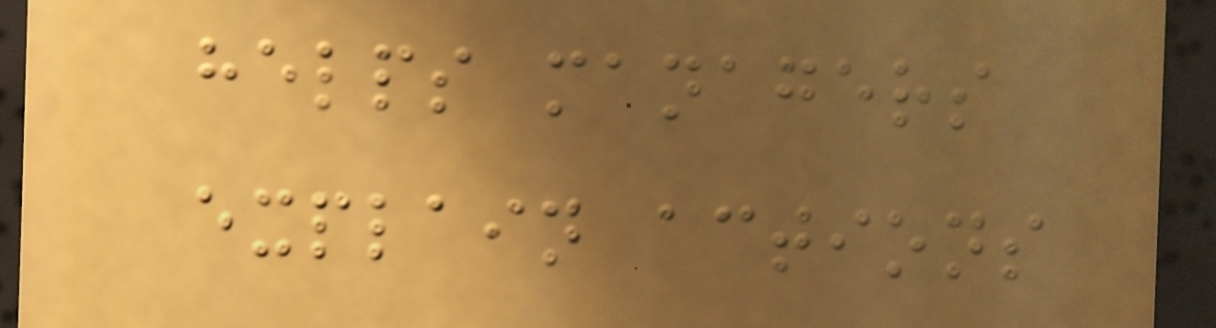helps managers
explain actions
